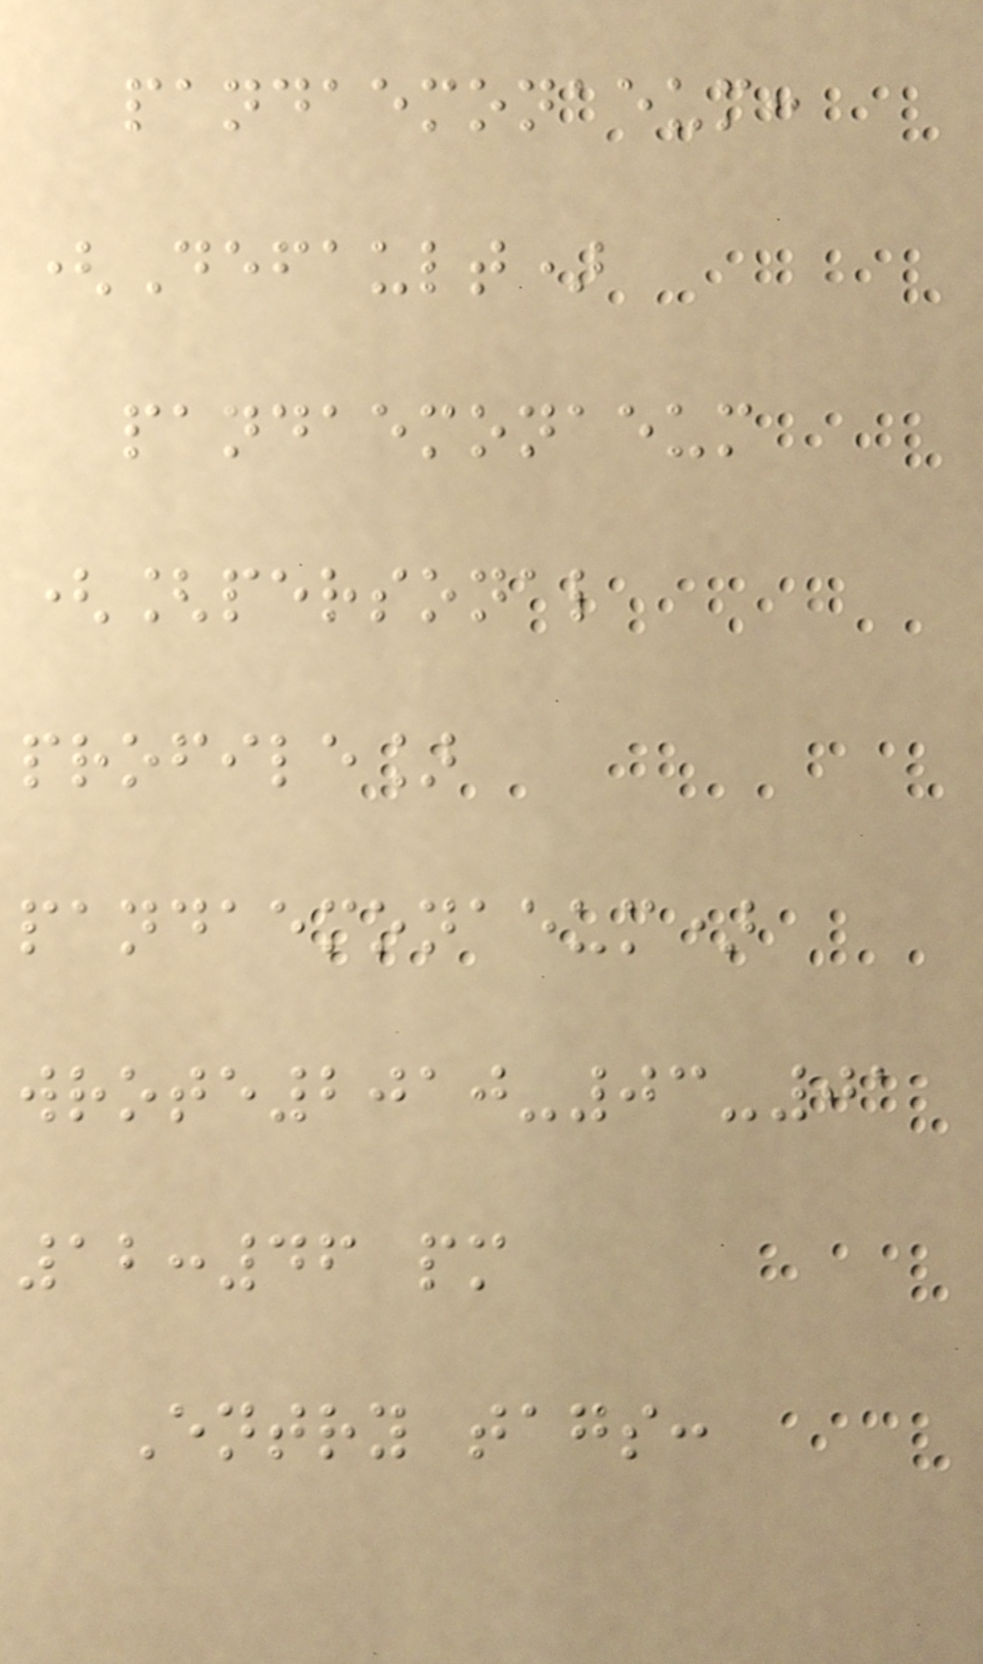pandaemonaeum:
(Default)
pandaemonaeum
([personal
profile]
pandaemonaeum)
wrote2010-03-01
12:46 pm
Entry tags:
